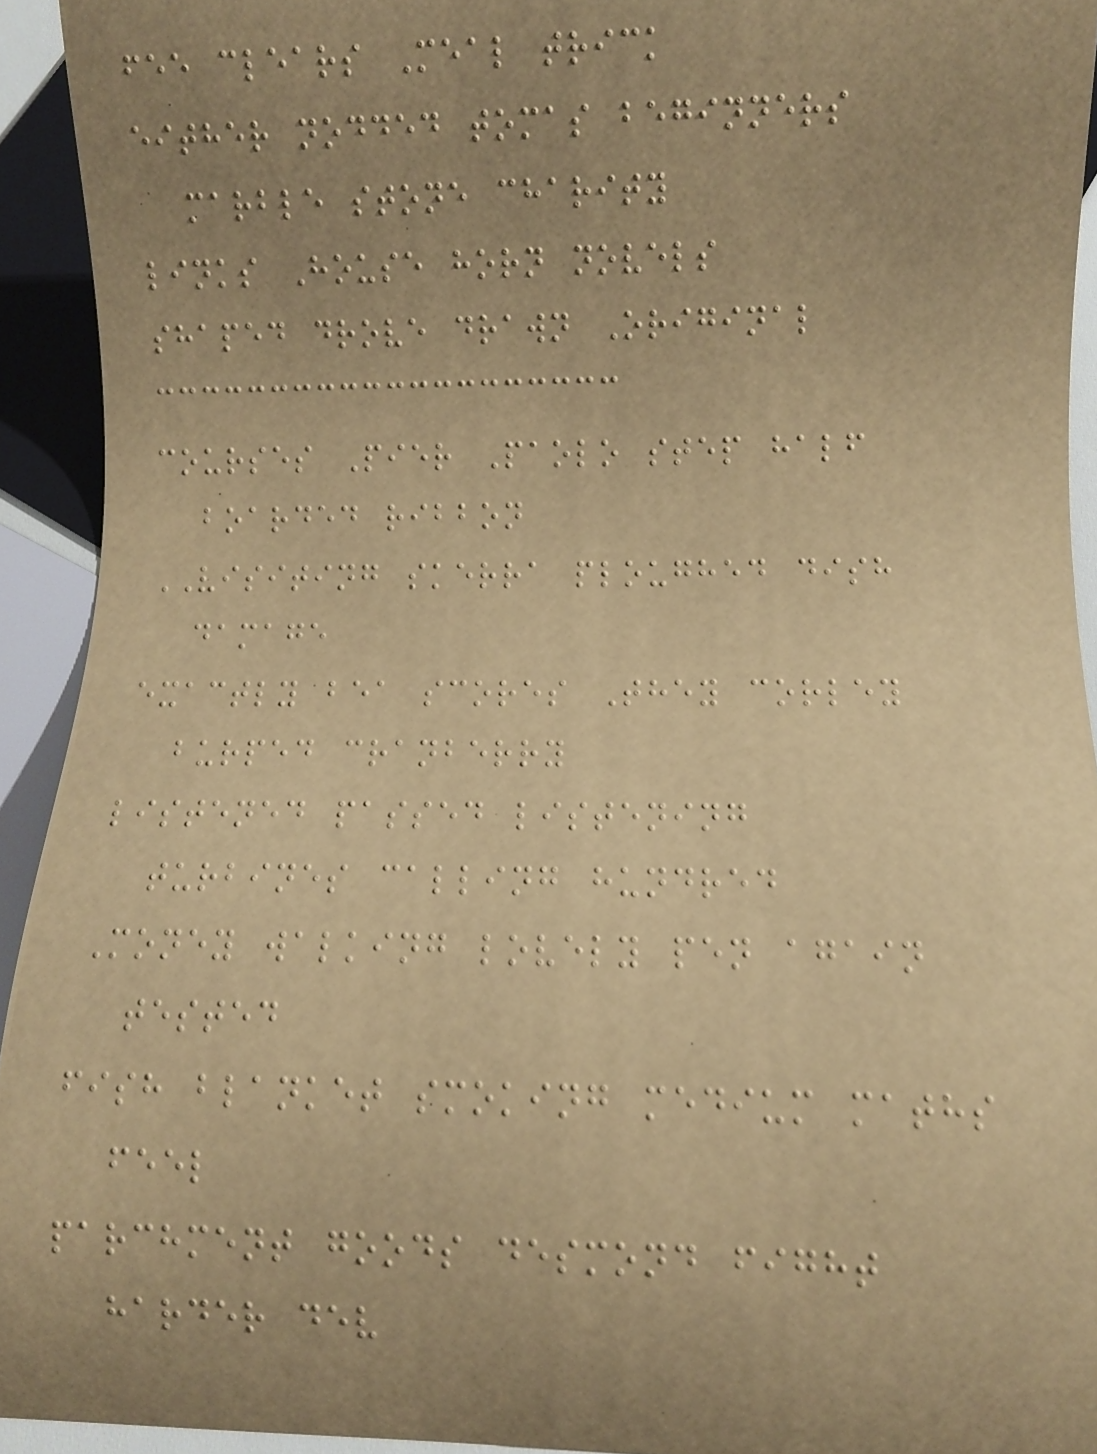fee clears Meal trick
either nodded tomas beginners
marble stone charity
links House horn novels
shaped drove drawn Original
courses Pier Paolo step half
boarded ribbon
VISITING skerra ploughed dish
damage
exactly bea scores They corley
burped cranberry
listened passed listening
turbines calling hundred
Money walking lovely pen again
tested
fish blanket smoking medium maths
feel
parchment goods desmond fight
harder dev
